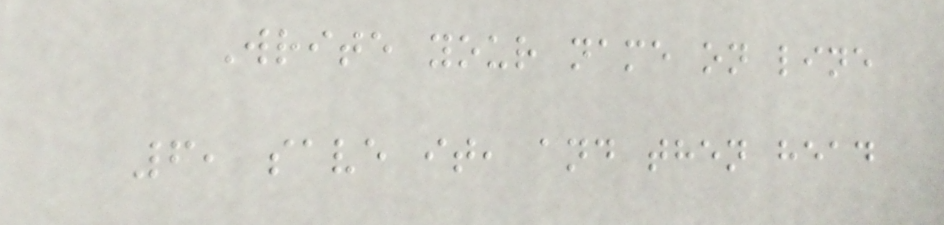Write your name on line
6, save it, and then head
